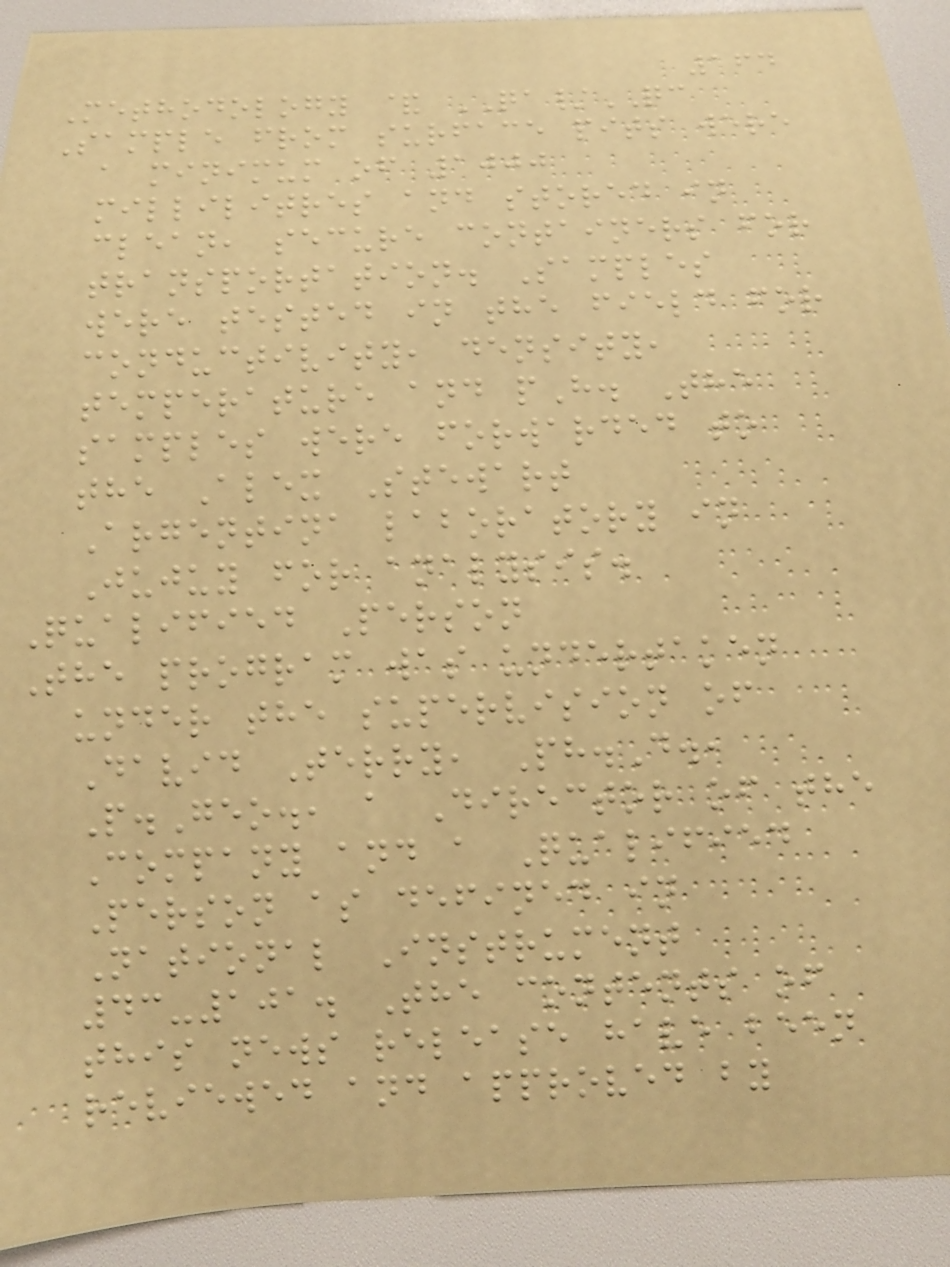164
Methodology & QA/QC
Sample from surface pits were
a minimum of 1000
millilitres and stored in
clean, secure containers for
transportation. Samples
were tested in the field for
conductivity, density,
temperature and pH. The
samples were forwarded to
the Alex Stewart
Argentina laboratory in
Jujuy for analysis.
Qualified Person
The program was undertaken
under the supervision of
David Terry, Ph.D.,
P.Geo., a Director of the
Company and a Qualified
Person as defined in
National Instrument
43-101. The contents of
this news release have been
reviewed and approved by
